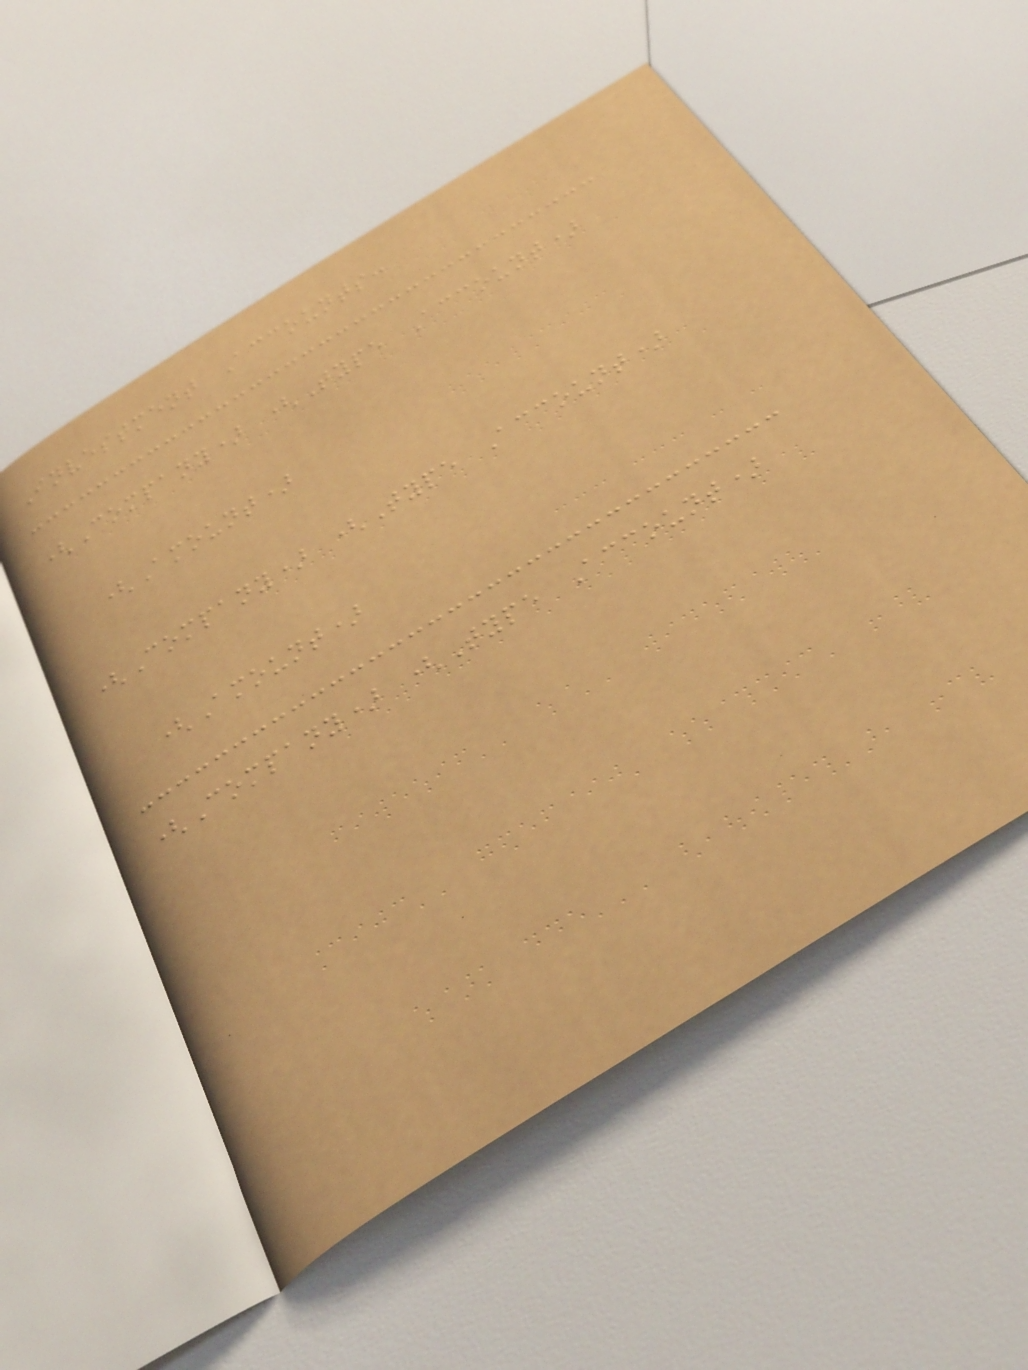Investment Accounts:
(Company) (Type Account)
(Amount)
(Company) (Type Account)
(Amount)
(Company) (Type Account)
